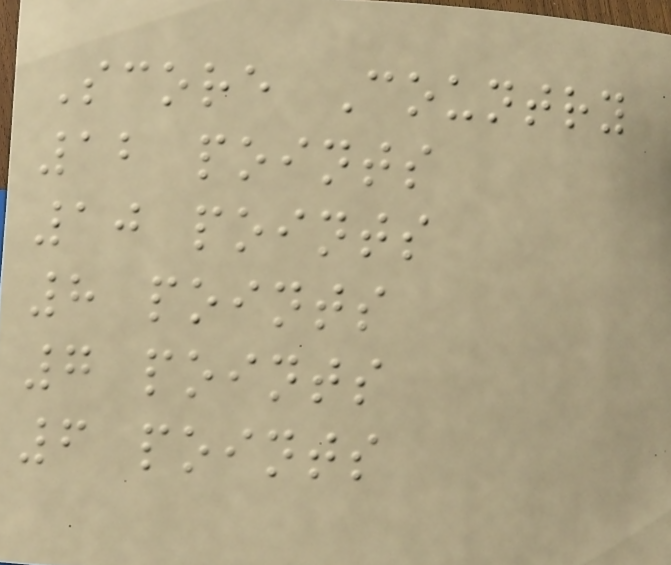Score Country
12 points
10 points
8 points
7 points
6 points
